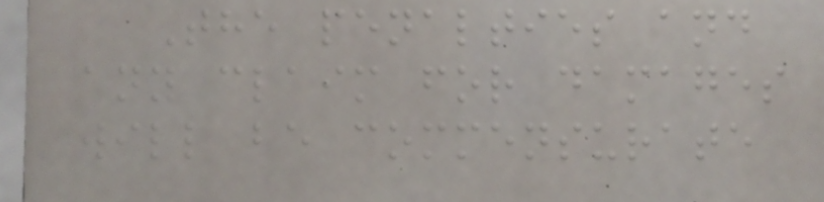The penalties and
any claim for damages
will be commensurate
